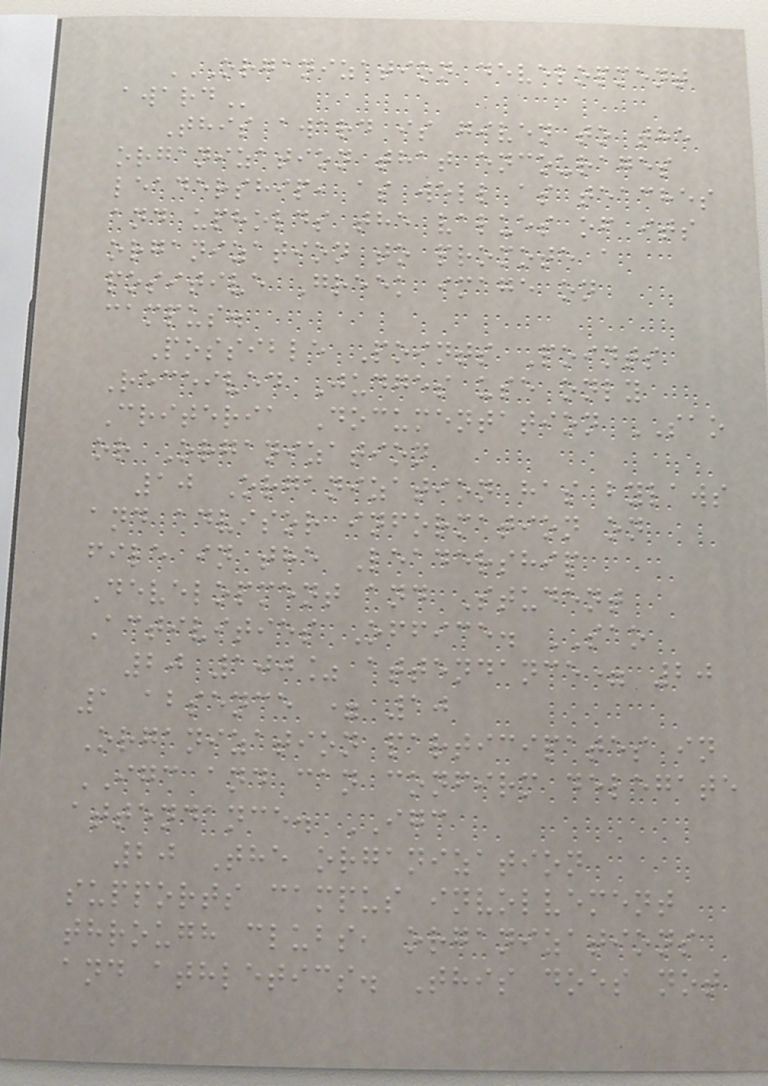ORGANIZATION DEVELOPMENT
AWARD
This award is given to the
organization that encourages
leadership, as well as teaches
and upholds the values of its
organization to promote a
positive Greek image on
campus.
Possible Points Points
Received Judges use only
Criteria Documentation SAO
or Organization
10 Organization has bylaws
and advisor information on
file in the Leadership
Development and Student
Activities Office. SAO
20 100% attendance= 20
1 absence = 10
Organization participates in
IGC and can confirm delegate
attendance. IGC
20 The organization
supports campus involvement
through clubs, organizations
and athletics. This does not
